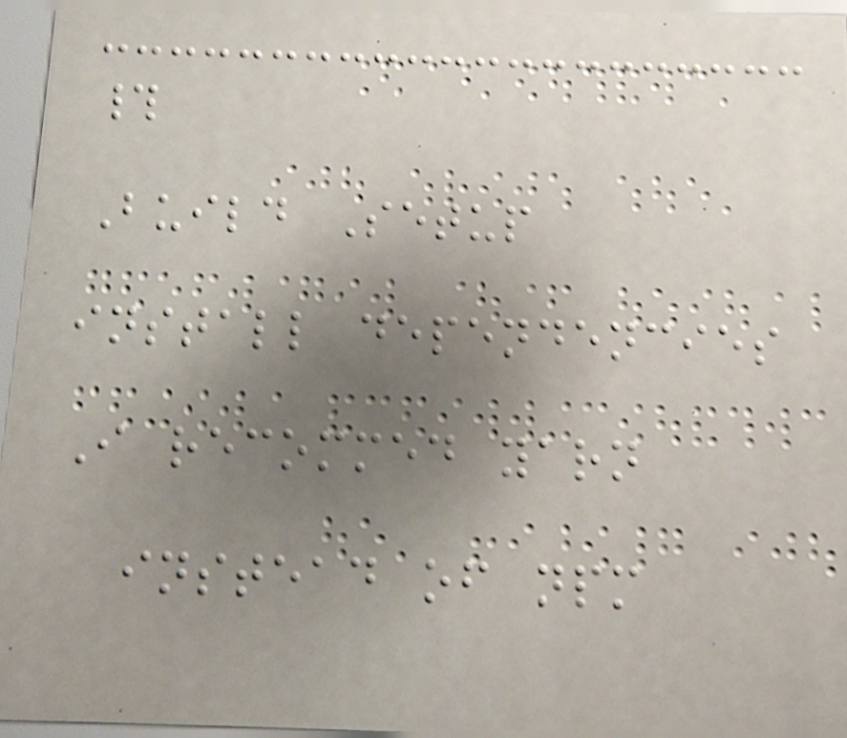#
Build Setup
install dependencies
I recommed yarn
instead of npm
